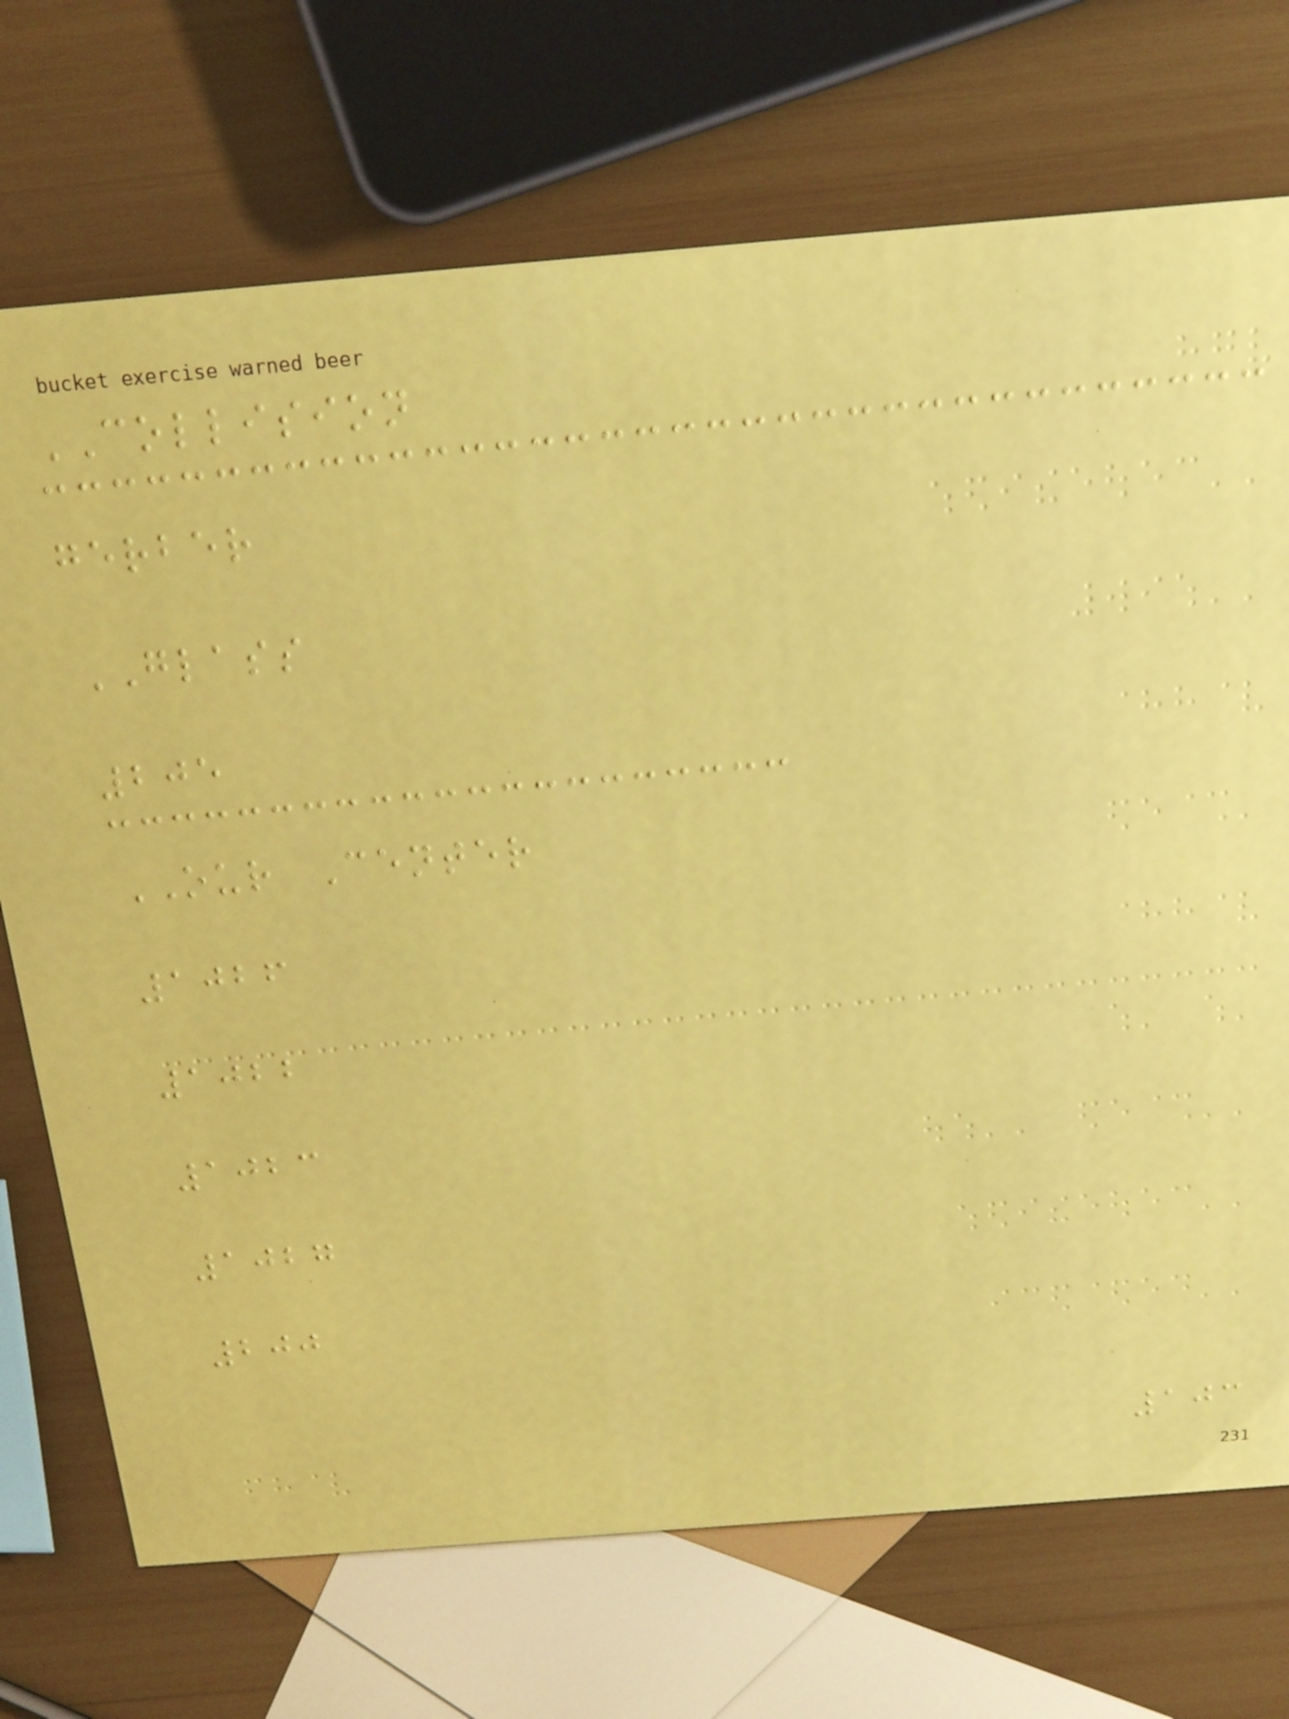COLLISION
gerber
GLASS
205
OUR Center
1026
1022
1023
1027
200
103
